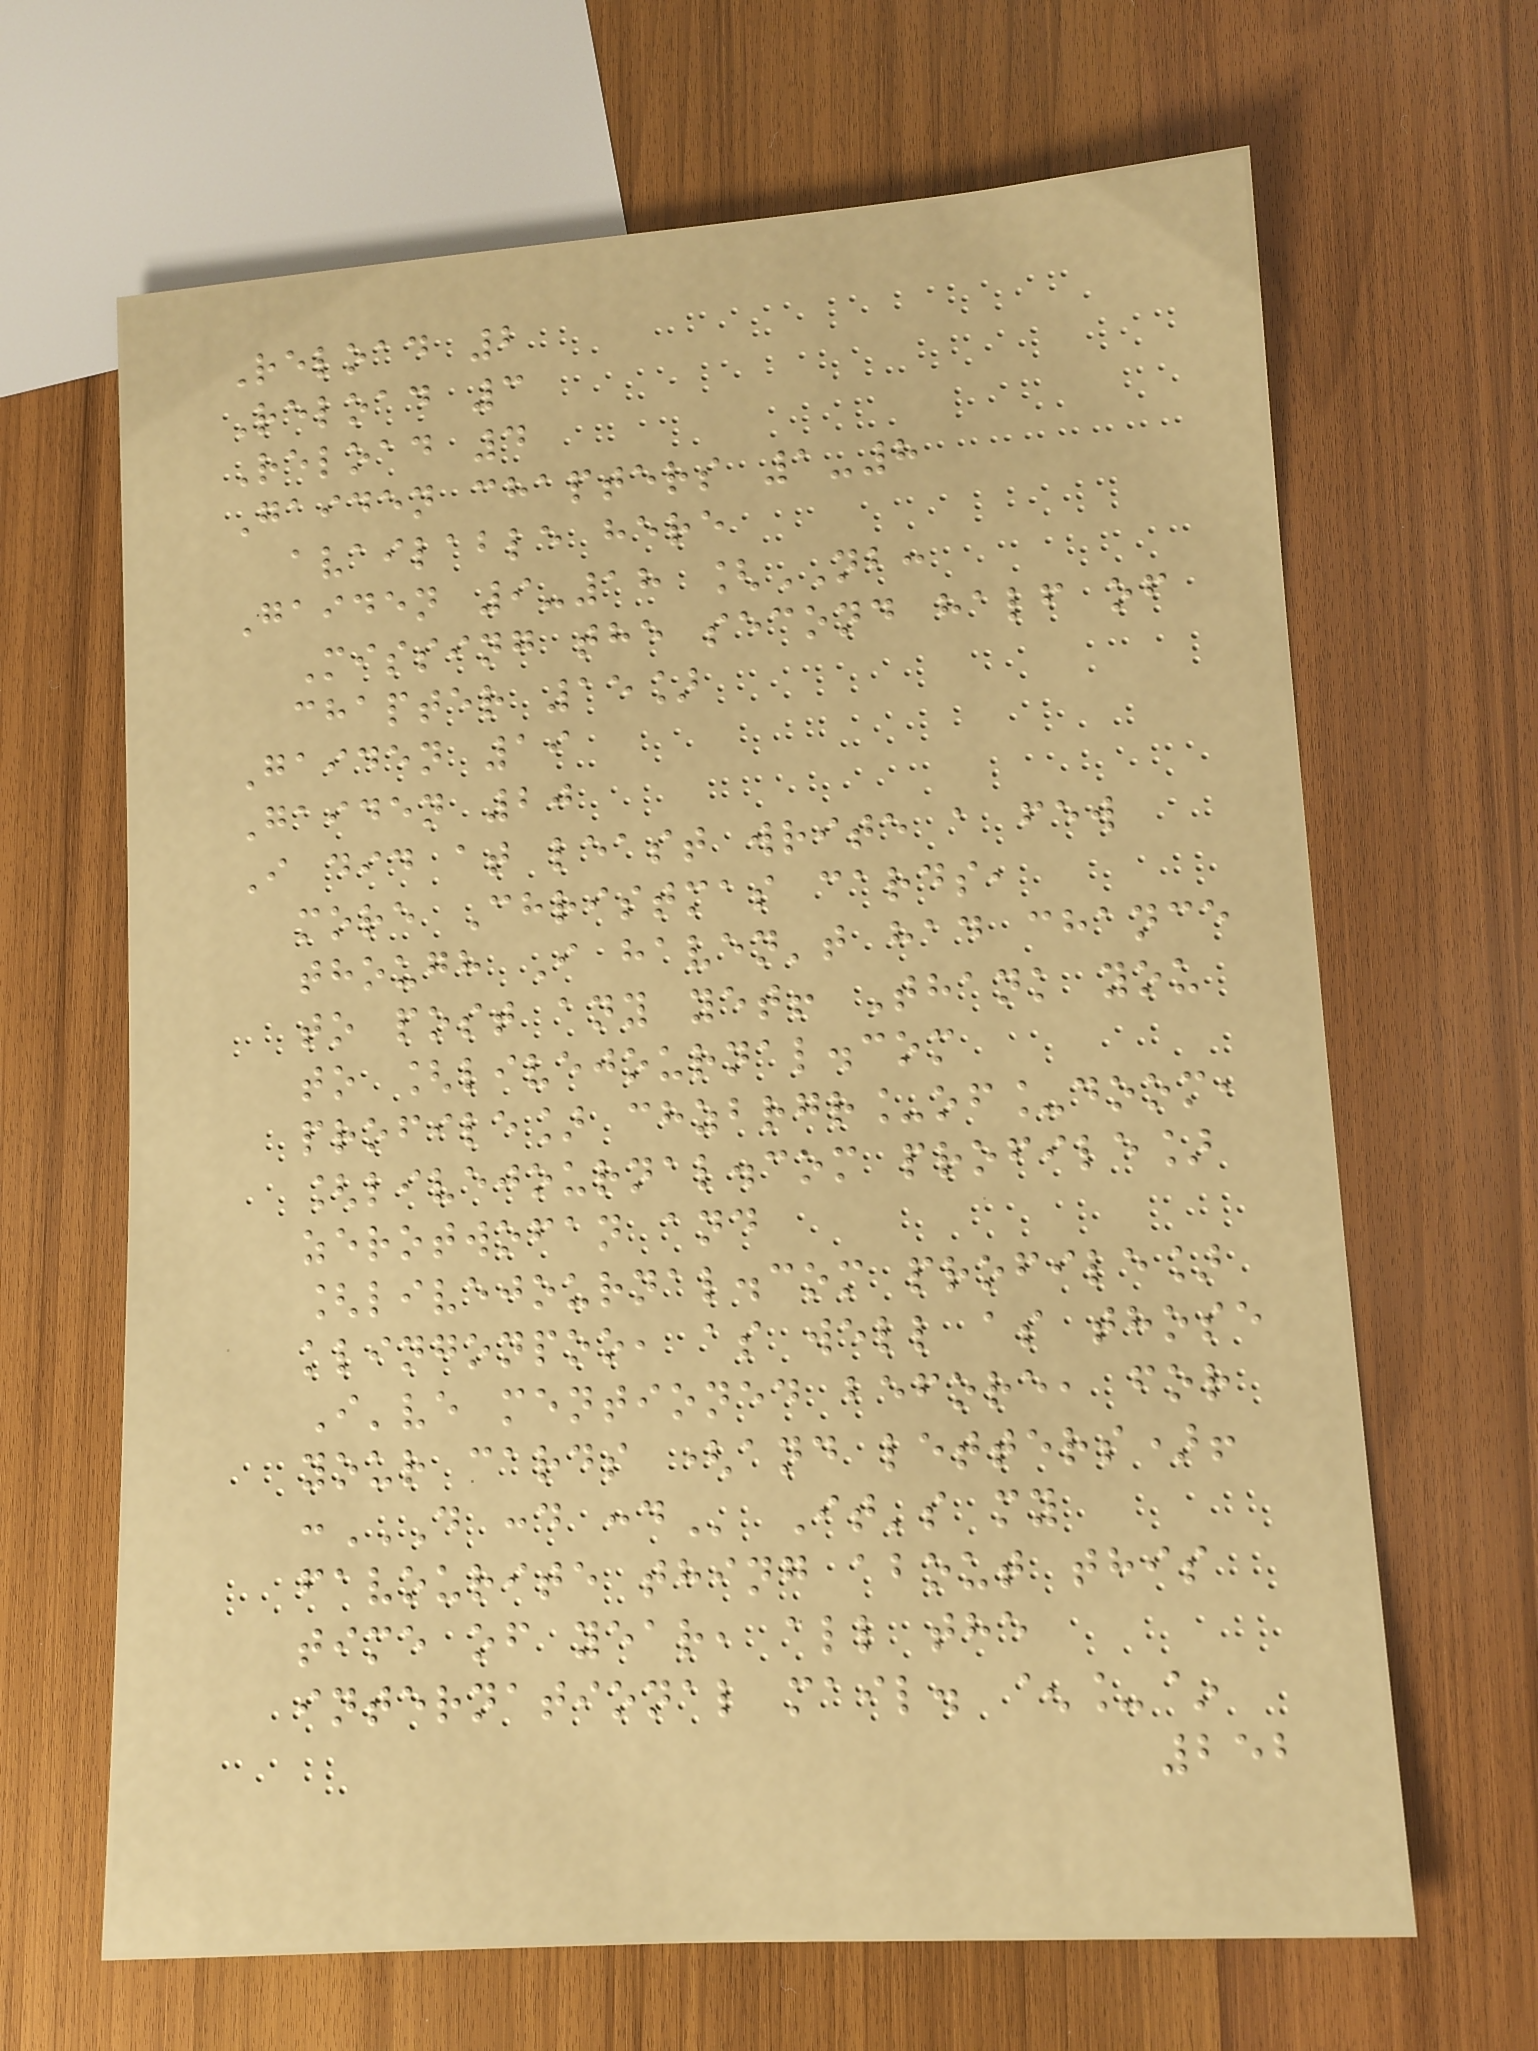Reload 2
Reload 3
Reload 4
Gaiden chapters 1-8
available here
Gaiden 9-18 [NB:
Missing the second half of
chapter 15]
Gaiden 19
Gaiden 20
I did at least write a few
more Christmas cards,
though I haven't had chance
to post any yet! Thank you
to [livejournal.com
profile] chzbrgr_of_doom,
[livejournal.com profile]
zerotwofan and
[livejournal.com profile]
klingonpoo, as well as those
I've mentioned before, for
your cards (and letters)!
:D :D :D It's my
favourite thing about this
time of year, all the
international mail. ^_~
252
